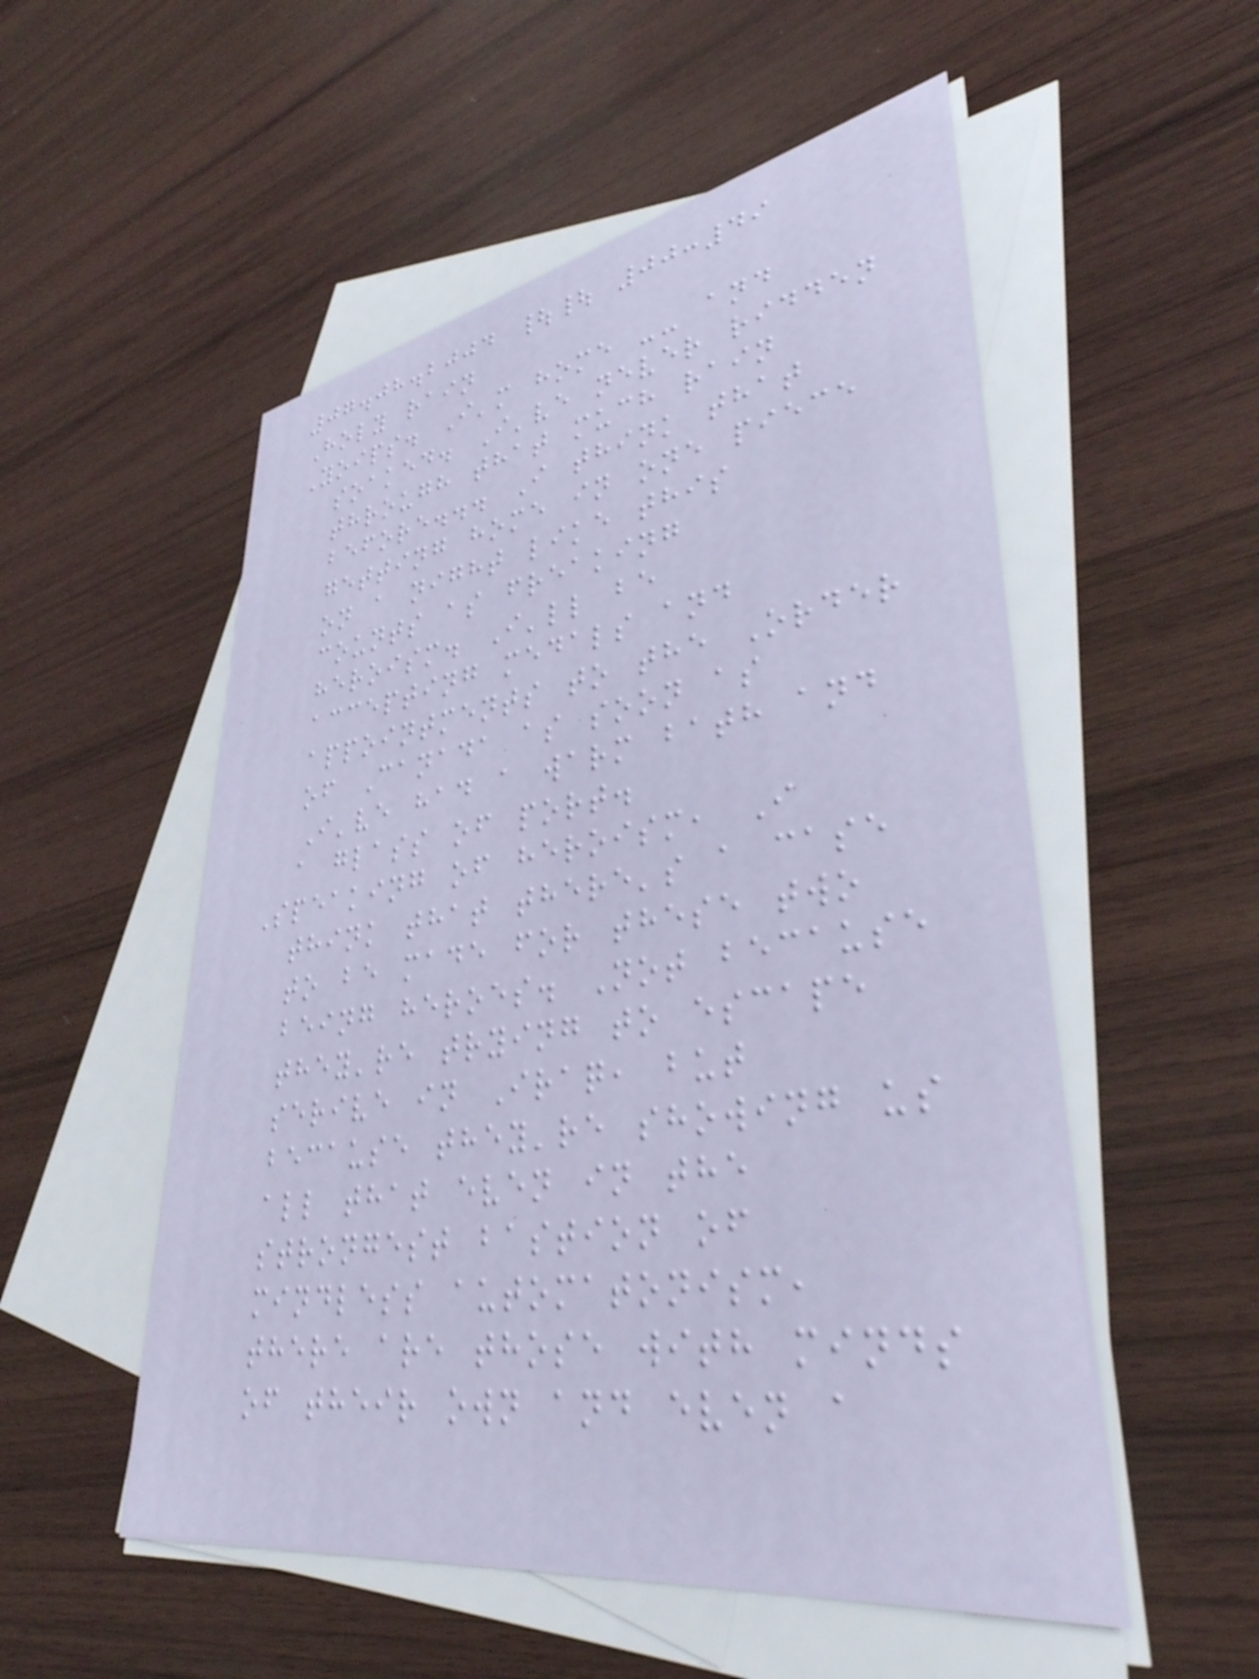07.08.2004 || 00:49
Holy rain
Yoips. I'm home -- and
soaked. I've never ridden
through that much rain
before... I think that
getting home in one piece
on a night like this
counts as freaking
heroism. I'll be
accepting medals and
appointments to the Order
of Canada as soon as
I've had a warm bath and
a glass of port.
Speaking of heroism, I
think that there's a case
to be made for these two
being heroes. Not because
they're trying to escape
serive in Iraq, but
because they're showing us
all that even in the
strongest bastion of
mindless automatonism,
there are those with minds
of their own and even a
